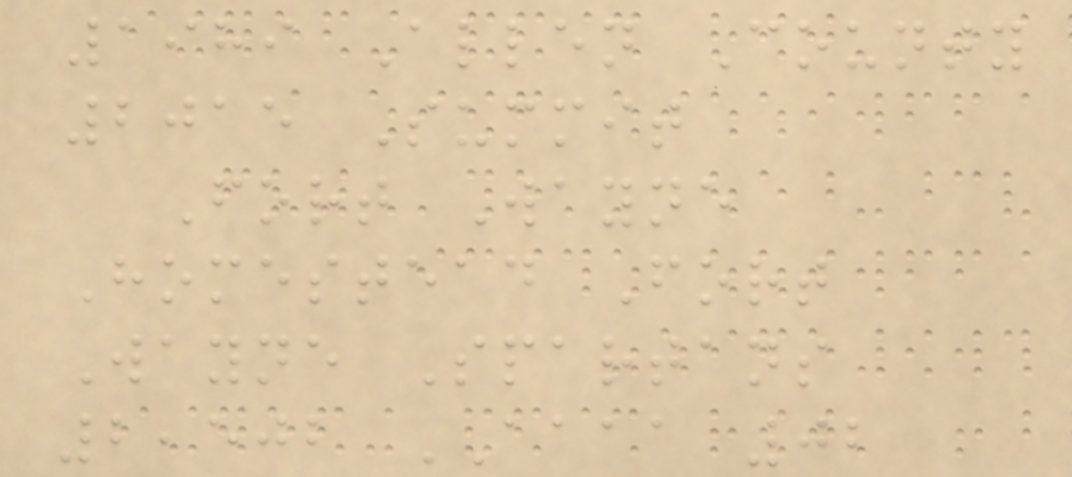1989 Allen County
2015 Summit
Fort Wayne
Homestead Fort
Wayne Spartans
2,502 AAAA 02
